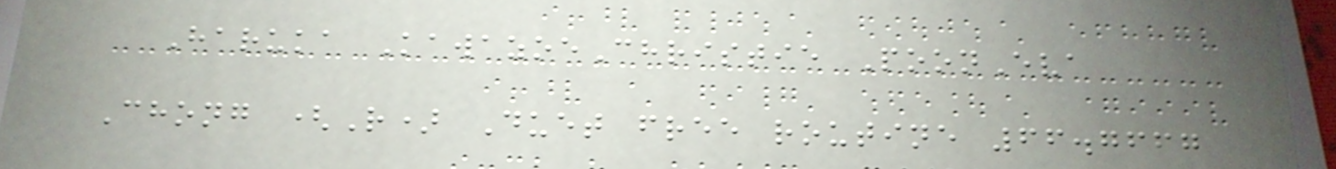Haruka KawazoeChristie PoonEva
Chong (R) Duet free routine 66.7667
